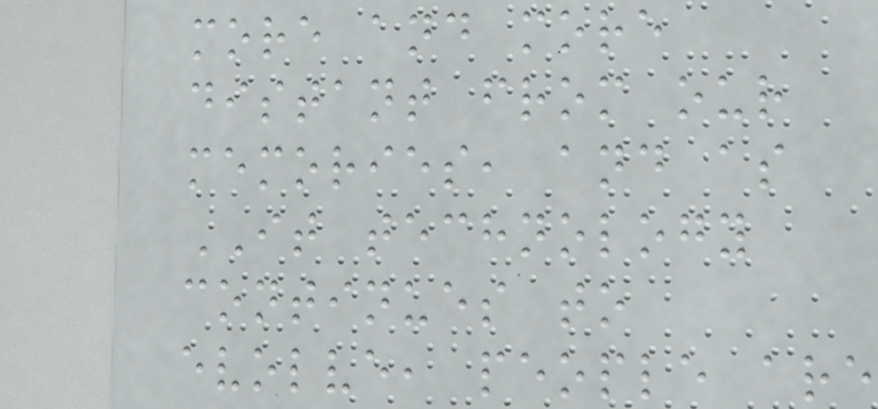more and more
distant from our
memories, and as
IT technology
continues to
evolve, people are
